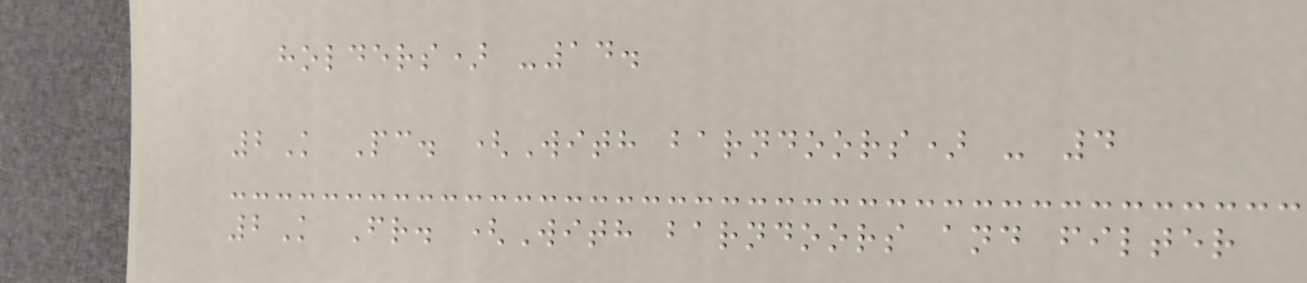holders) -14.
2K Pc. (With barndoors) - 4
2K Fr. (With barndoors and filter
